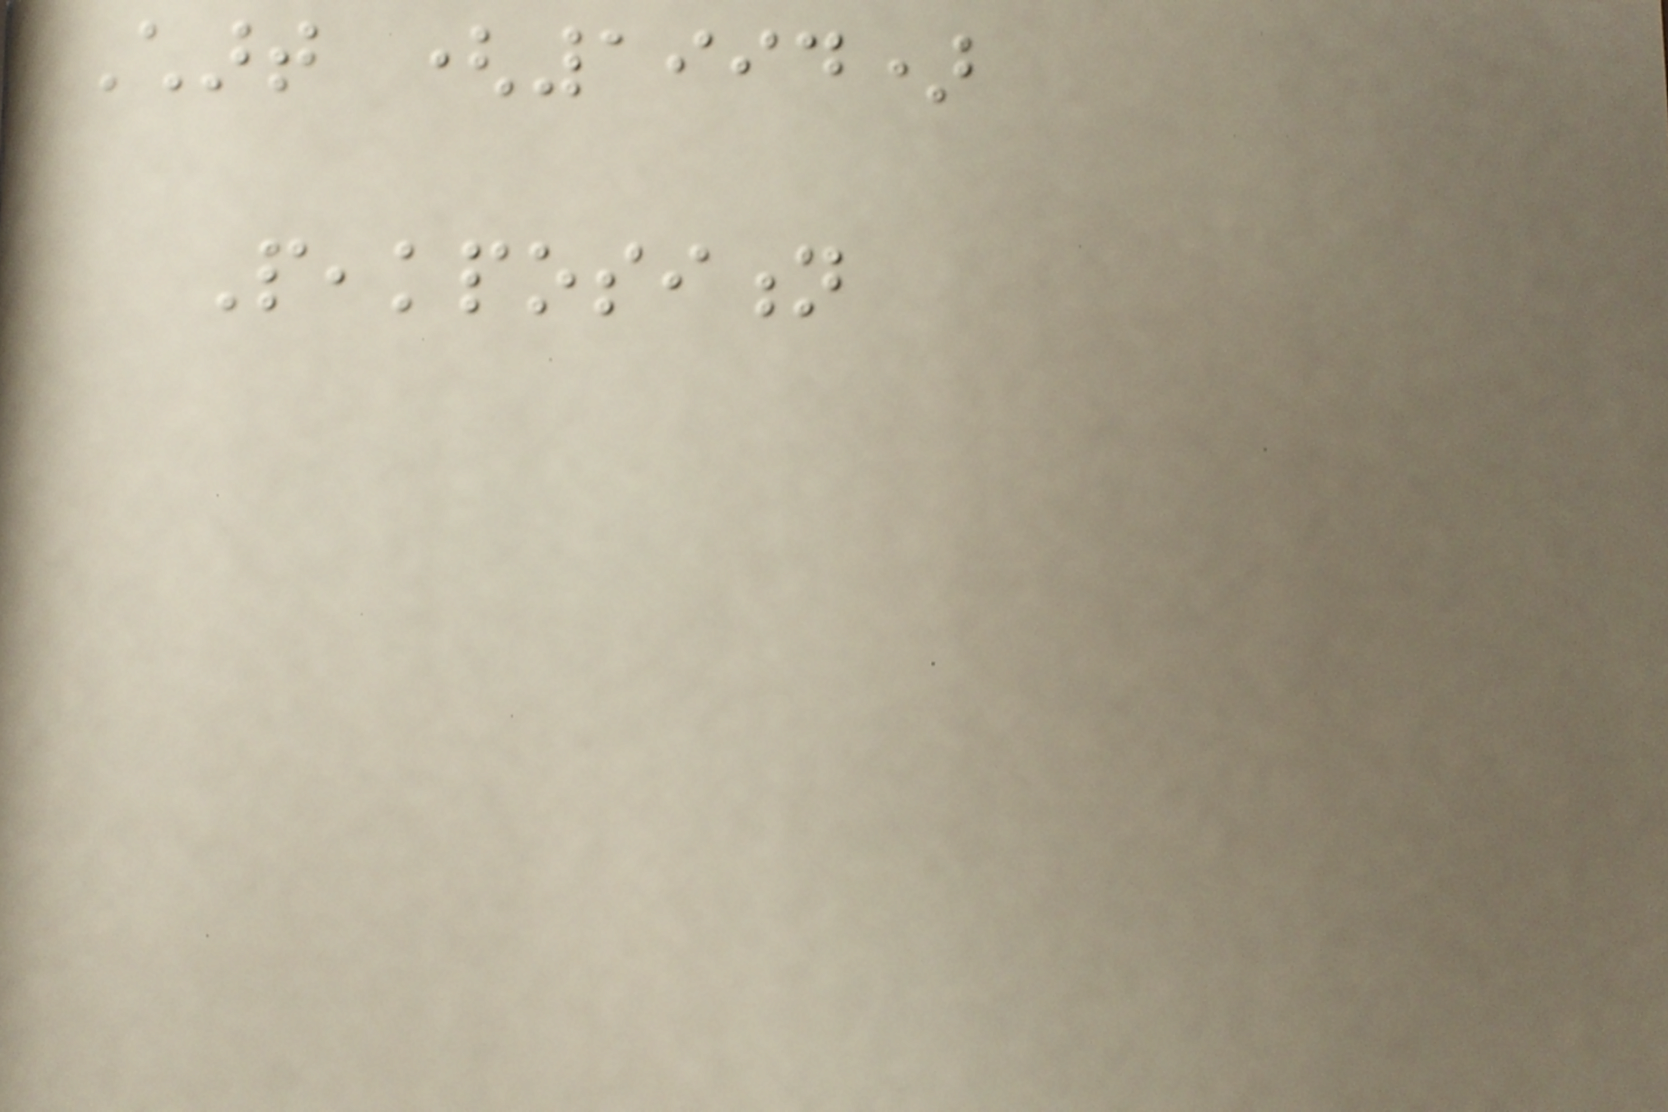Chart (1994)
Peakposition
